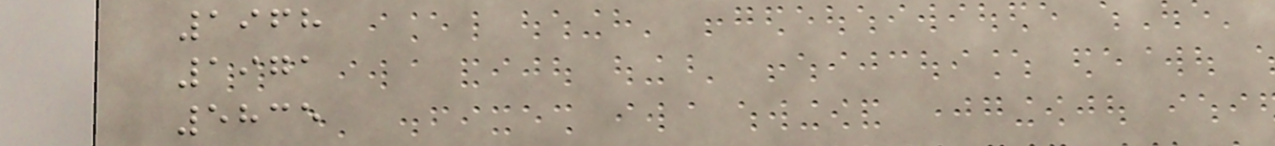1968
1971
5835
